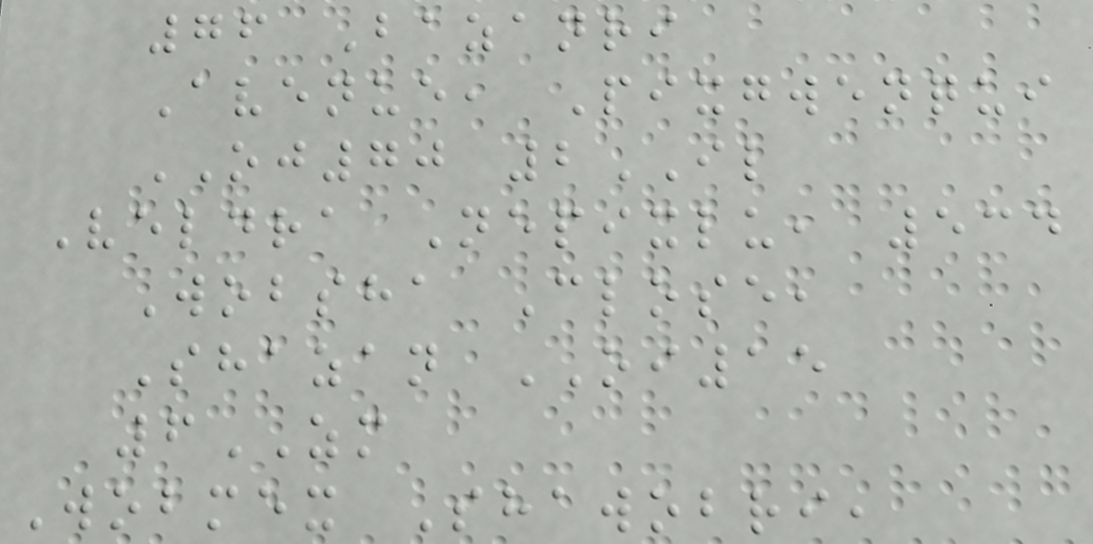76 Bazanri
Avenue, Pixgwenqui
OJ70 2IL
Veldra Nepixlu, 534
Wobsha Close,
Shazan OI15
6ZM
Wobmex Shawobri,
